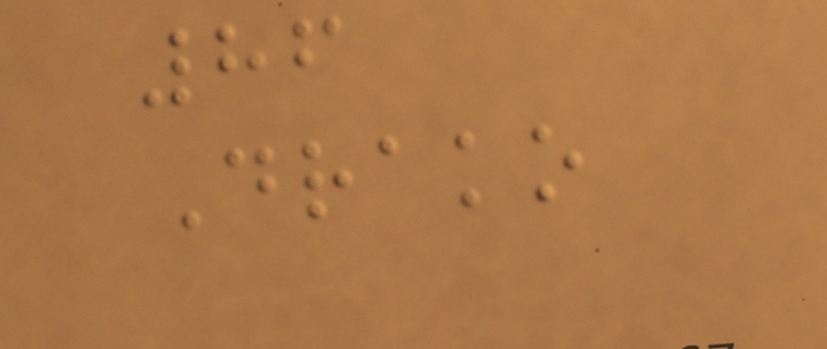86
Drako
